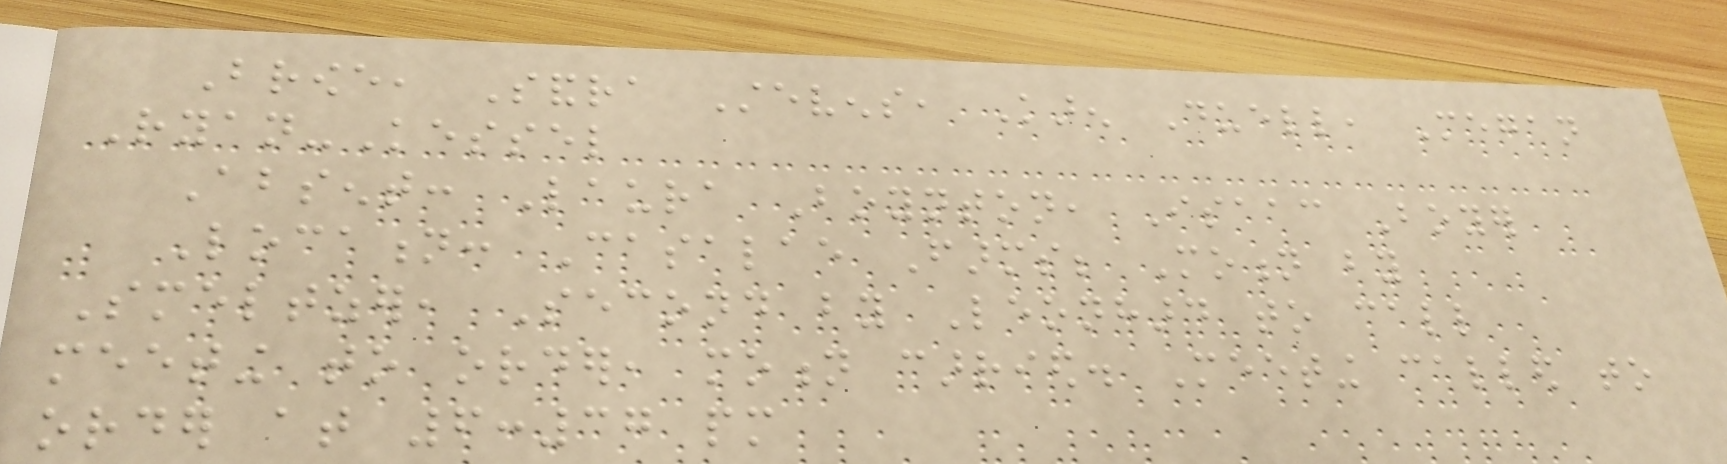Browe, Sandra Stevens, Karen Duell, Megan
Ryan-Kessel
Absent: Laura Boynton, Isaac Boyer
Location: Casalae Farms; Motion by
Smeltzer, Second by Leonhard to call
meeting to order, motion carried. Meeting called to
order at 6:37 pm
